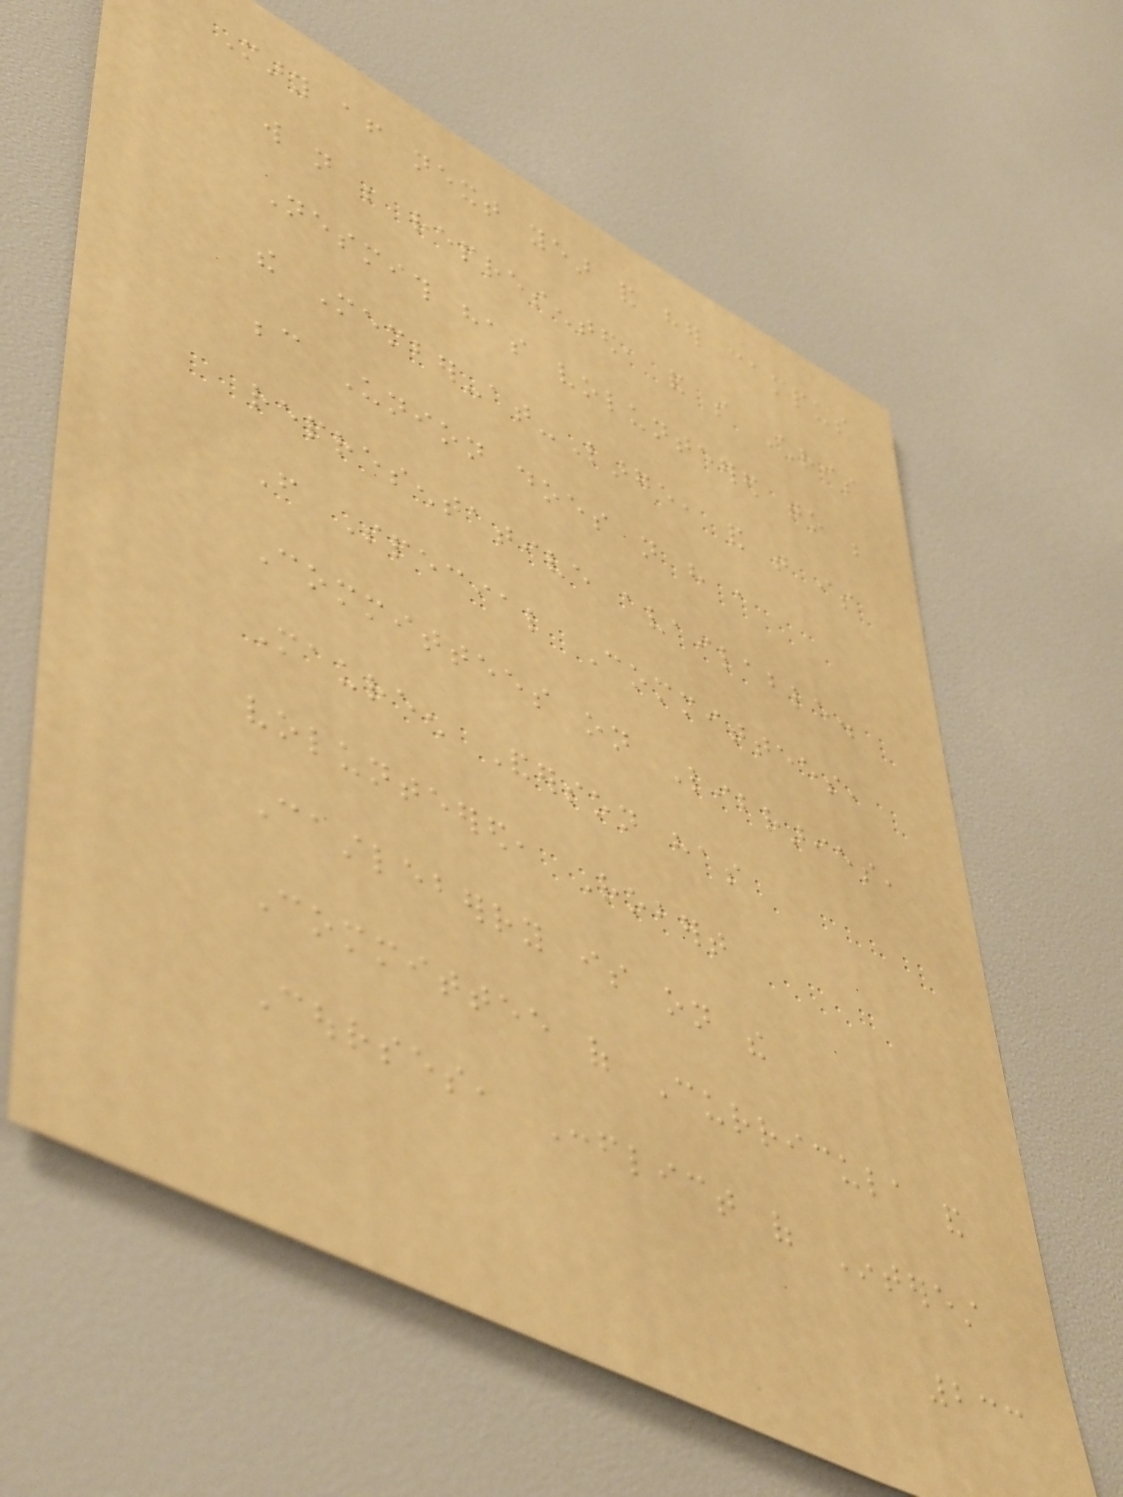Mary after next year and her campus
will not be represented, and so Chris
Nesmith has volunteered to be
the Member-at-Large, and that is
because Union does not have a
representative available.
From Special Committees,
Committees on Libraries,
Maureen Anderson has
volunteered, Robert
Castleberry is on the
Committee of Curricula and
Courses, Conflict of Interest
233
